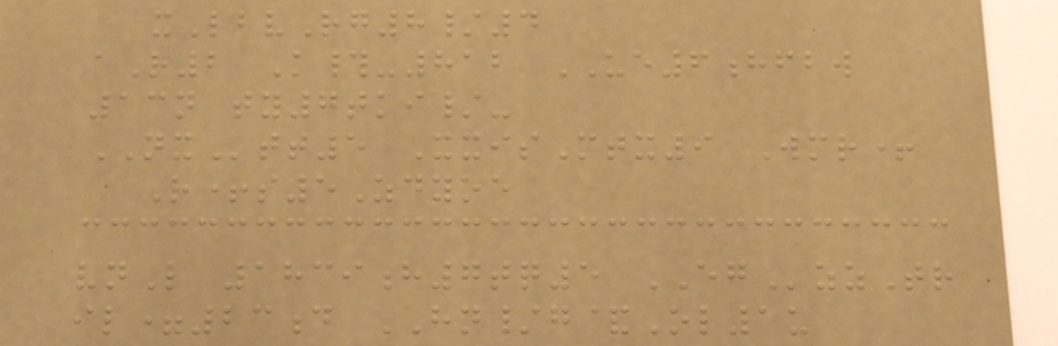xLbvRg8/4
aR2 K#-812 UE6hfbw
13n ty7tki/-
NXtt5 XxisMtx9 Wmr+
R+s5Zdyoe
vnL 1839h7tq5 EGzzTr
il=23d HN/g&Ol1u
